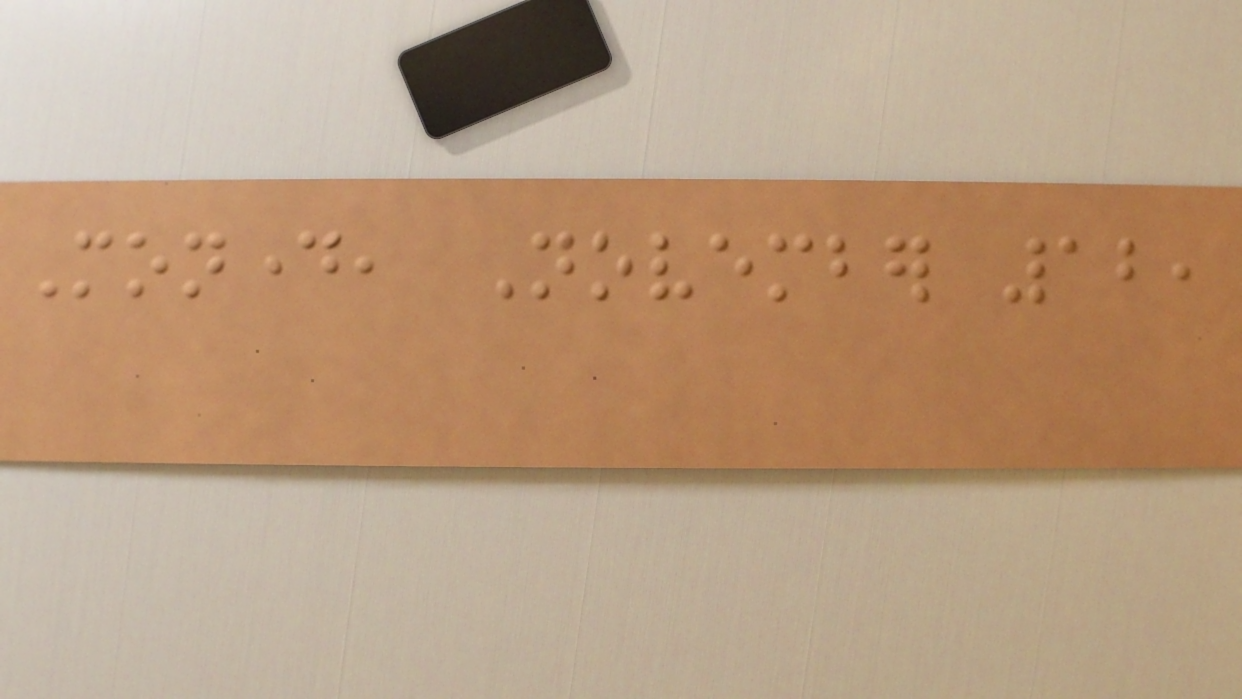Monday, November 12,
